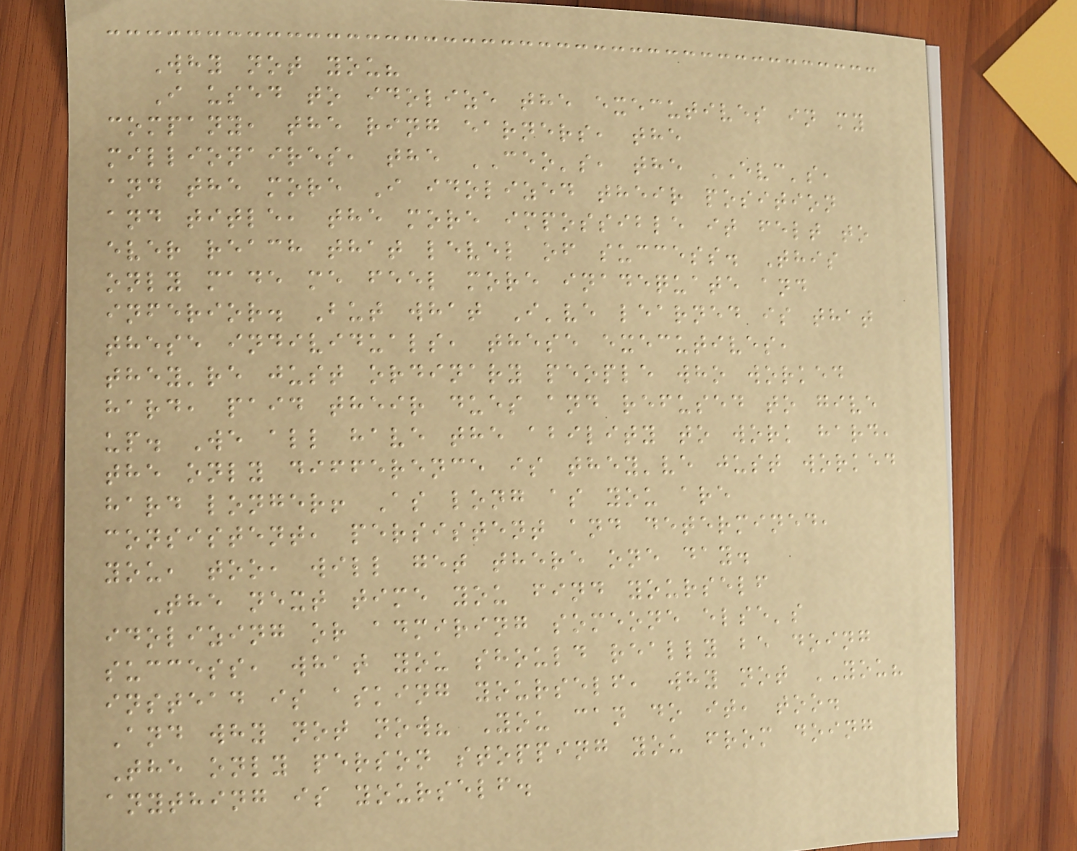Why not you?
I used to idolize the executives in my
company, the ring earners, the
millionaires, the CEO's, the EVC's,
and the more I idolized their position
and title, the more impossible it felt to
ever reach that level of success. This
only made me feel more inadequate and
inferior. But what I've learned is that
these individuals, these executives,
they're just ordinary people who worked
hard, paid their dues and refused to give
up. We all have the ability to work hard,
the only difference is they've just worked
hard longer! As long as you are
consistent, persistent and determined,
you, too, will get there one day.
The next time you find yourself
idolizing or admiring someone else's
success, what you should really be doing
instead is asking yourself, why not YOU?
And why not now? You can do it, too.
The only person stopping you from doing
anything is yourself.
